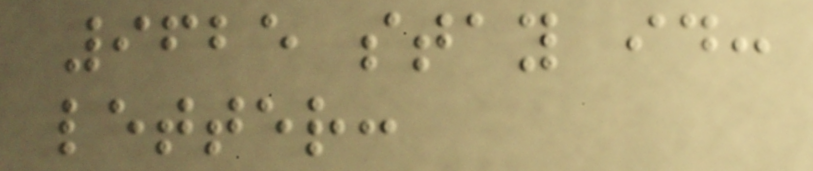9625 stay id:
letter:
